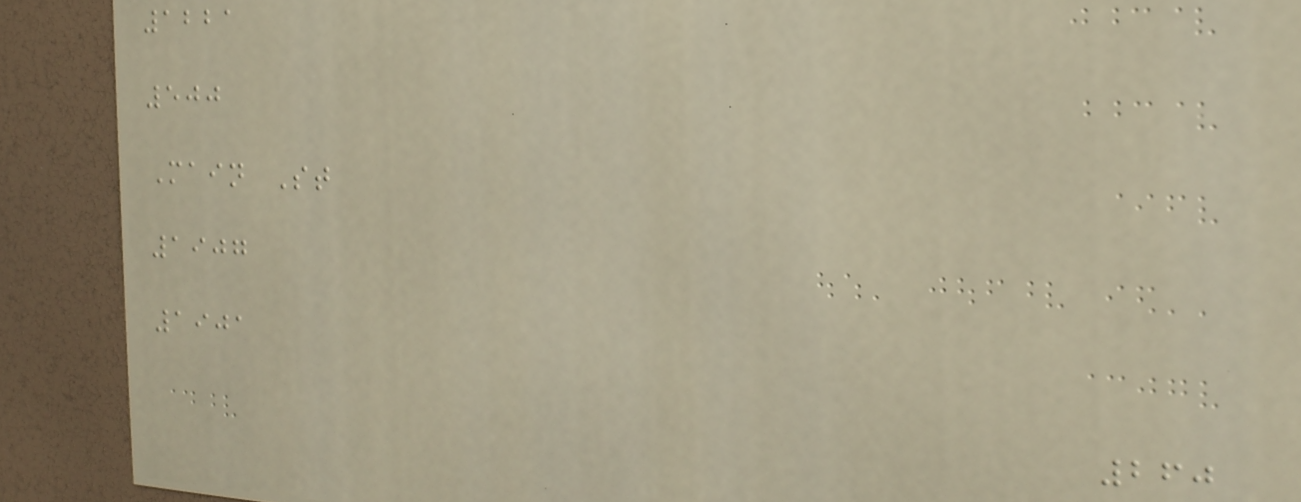1221
500
Main St
1907
1901
260
